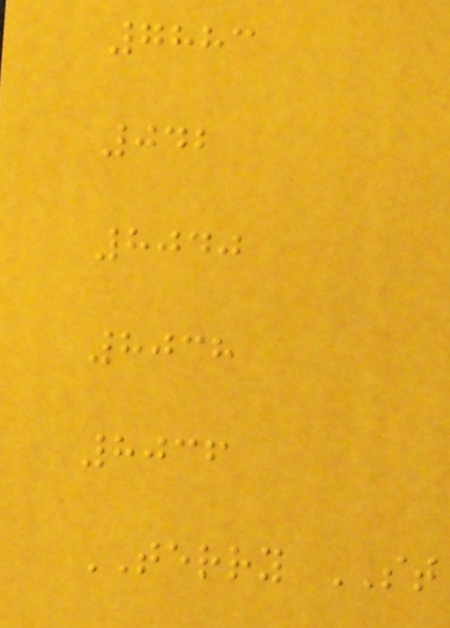7883
042
8040
8038
8036
TERRY ST
